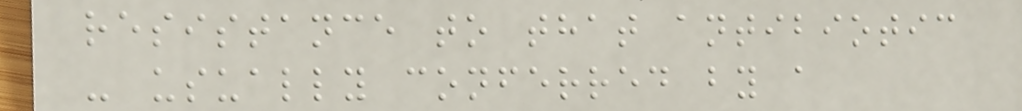resistance to that antibiotic
- usually conferred by a
